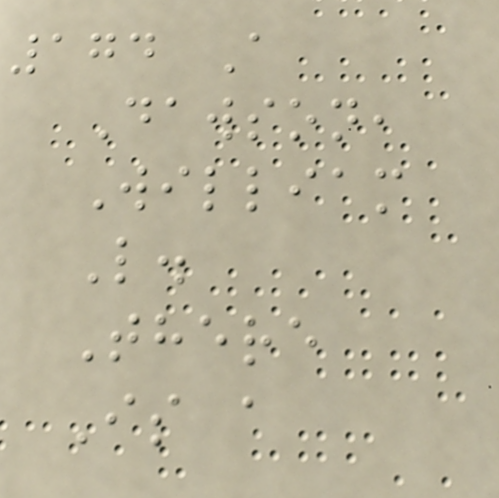174 A
Dawson,
William
L.
There
Is a
